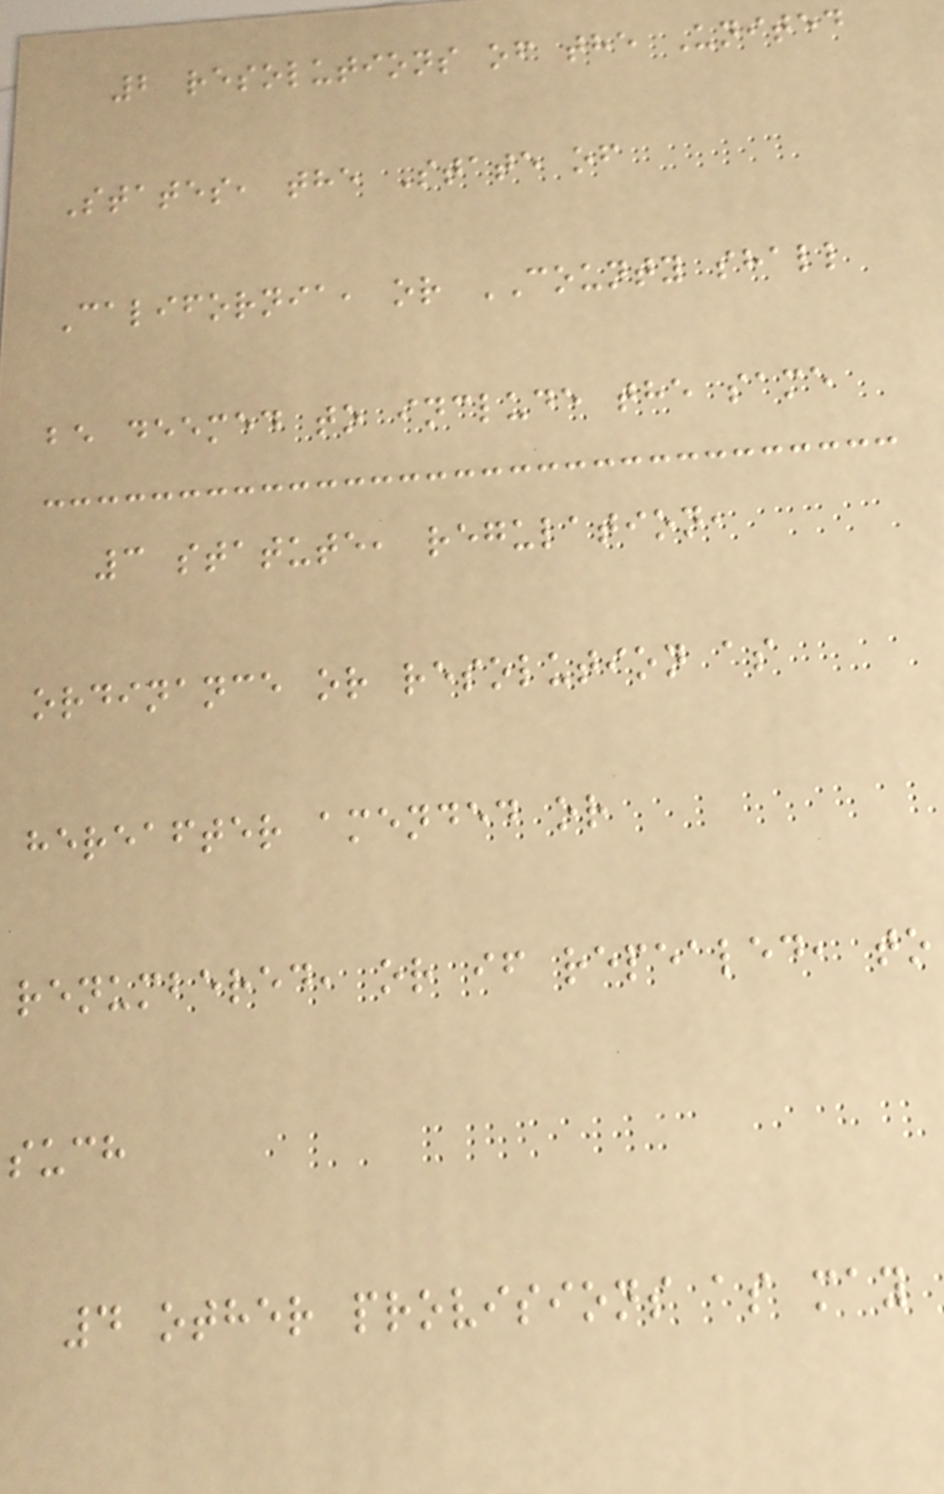2 resolutions of the United
States, the State of
California, or COUNTY shall
be deemed to include the same
3 statute, regulation,
ordinance or resolution as
hereafter amended or
renumbered, or if repealed, to
such
4 other provisions as may
